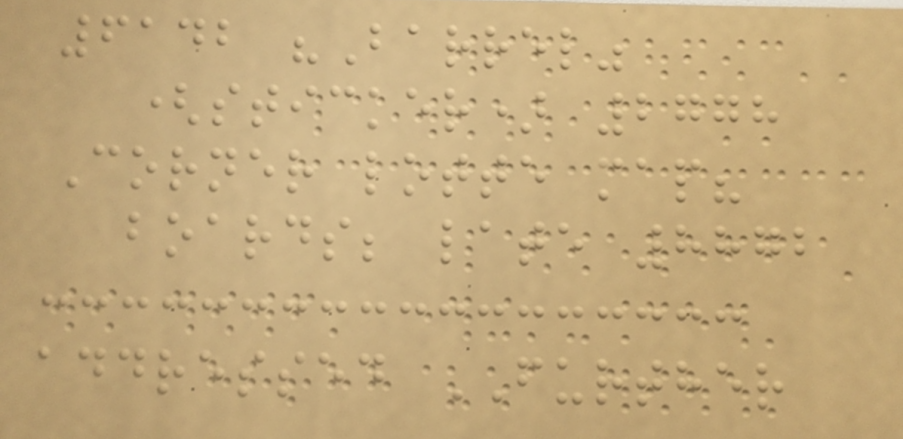6142 "Barrel"
(sticker) 2778
Corner lotte map?
boards; late 8872
addressed FURTHER
